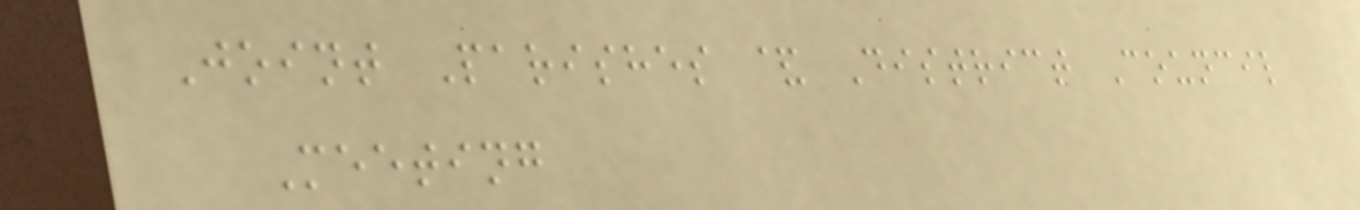Joint Parishes & District Council
Meeting
